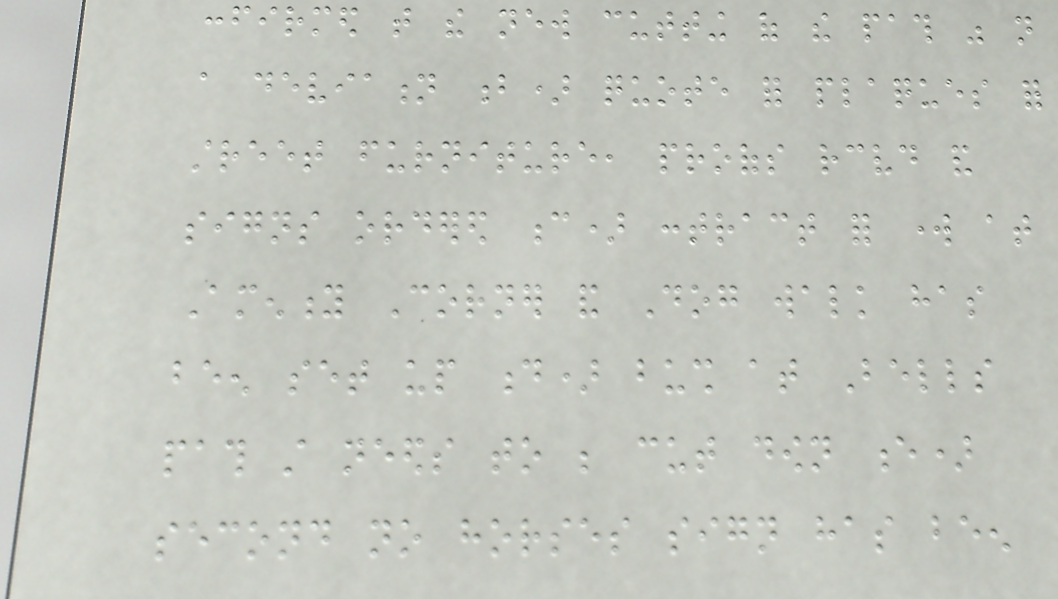confirmed that the new cutting of the path was not
a deviation b) quote for plaques for
street furniture, proofs received and
signs ordered c) contract for work at
Amenity Corner and Dog walk has
been set up d) bush at Bells
path still needs to be cut down e)
second no horses sign has been
